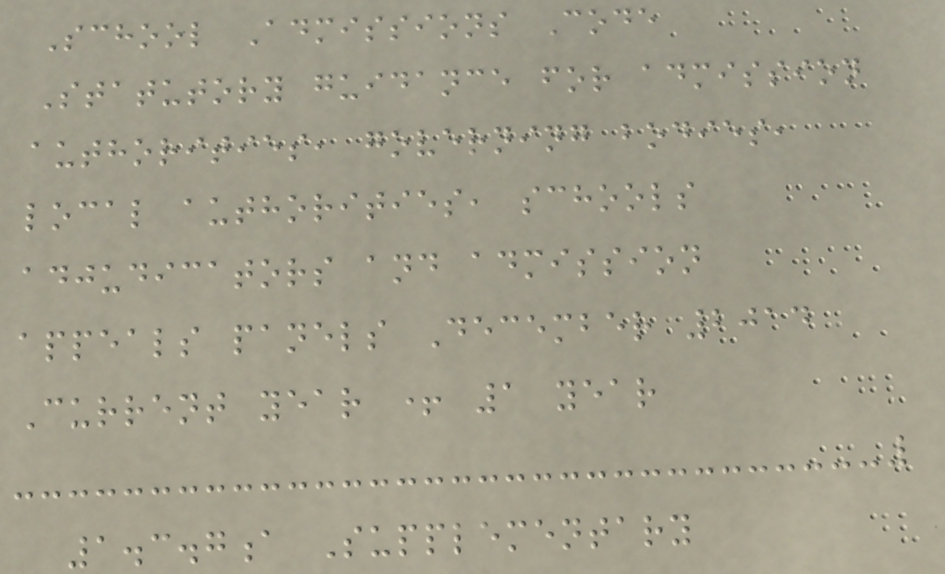School Admissions Code
Statutory guidance for admission
authorities, governing bodies,
local authorities, schools
adjudicators and admission
appeals panels December 2014
Current year + 1 year
1.3.7a Supplementary
